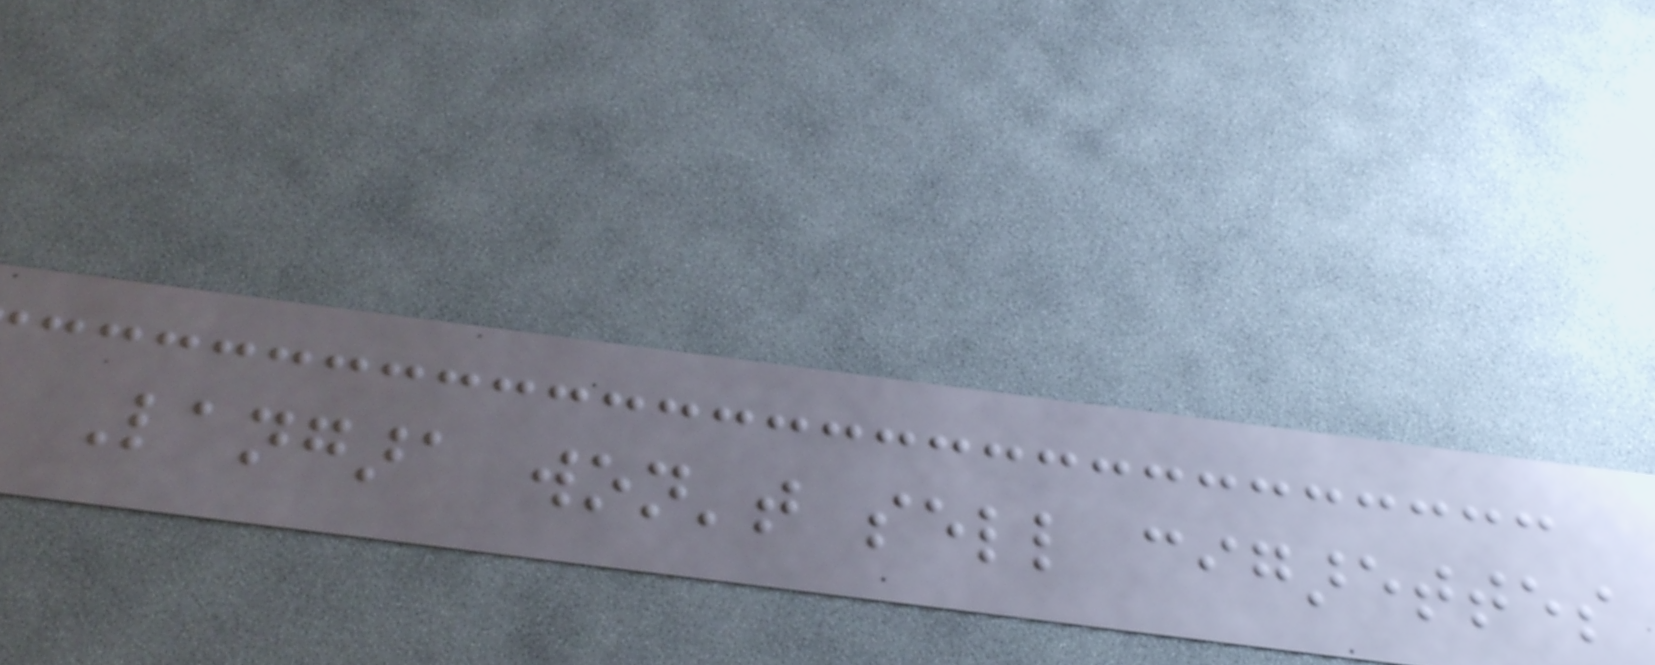Langara won't sell cigarettes
